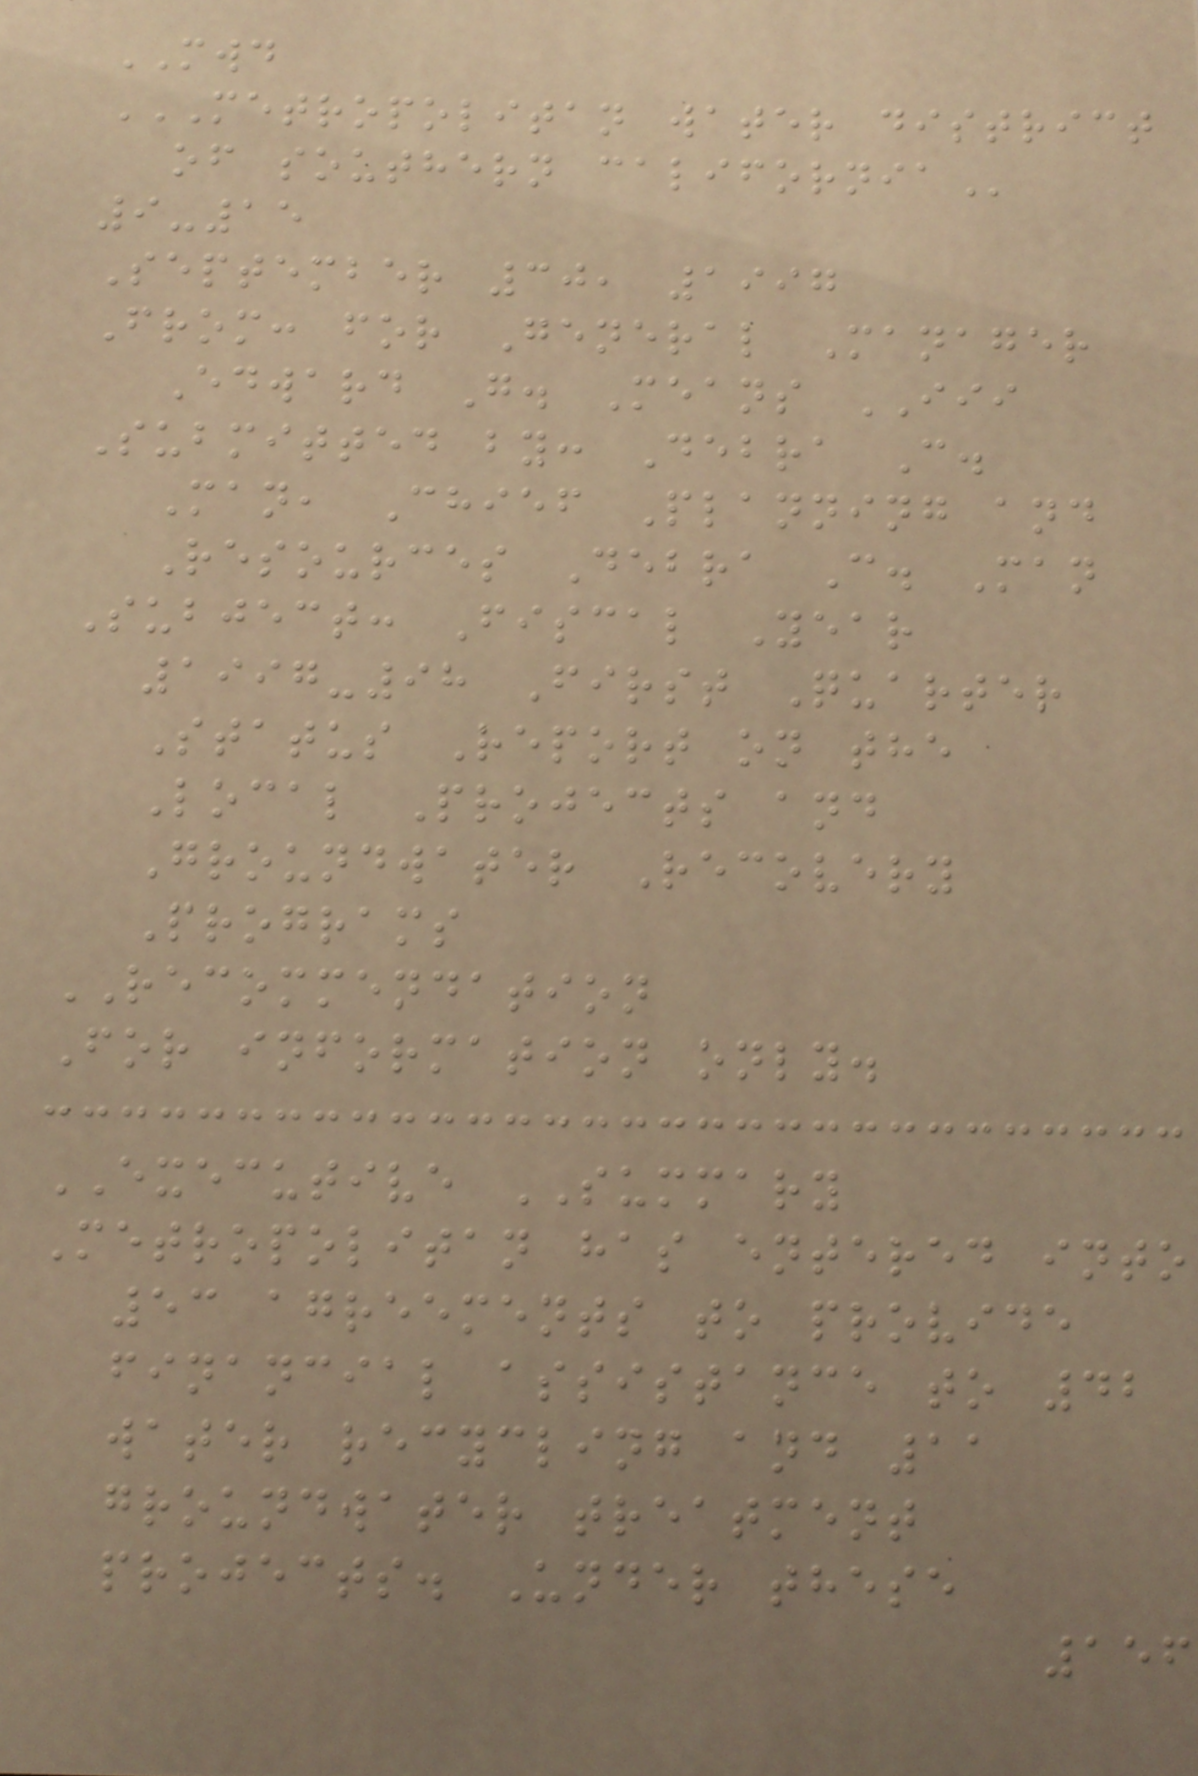MWD
METROPOLITAN WATER DISTRICT
OF SOUTHERN CALIFORNIA
9-15
September 30, 1997
From: for General Manager
Edward G. Means III
Submitted by: Debra C.
Man, Chief Planning and
Resources Debra C. Man
Subject: Fiscal Year
1997-98 First Quarter
Status Report on the
Local Projects and
Groundwater Recovery
Programs
RECOMMENDATION
For information only.
EXECUTIVE SUMMARY
Metropolitan has entered into
53 agreements to provide
financial assistance to 42
water recycling and 11
groundwater treatment
projects. Under these
156
